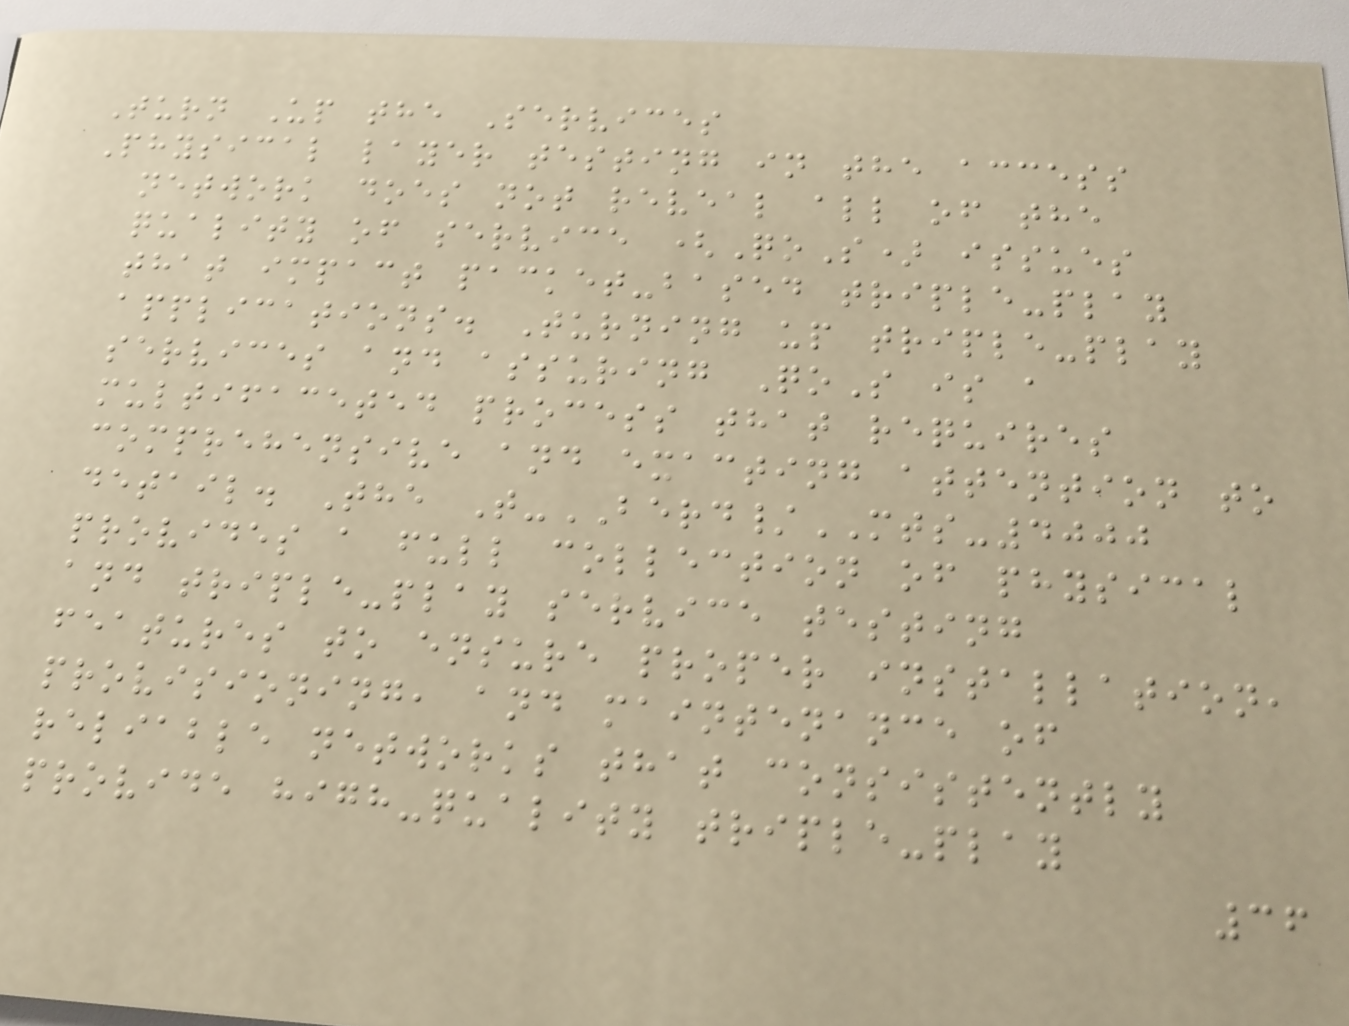Turn Up the Services
Physical layer testing in the access
network does not reveal all of the
quality of service (QoS) issues
that impact packet-based triple-play
applications. Turning up triple-play
services and assuring QoS is a
multifaceted process that requires
comprehensive and exacting attention to
detail. The T-BERD/MTS-4000
provides a full collection of physical
and triple-play service testing
features to ensure proper installation,
provisioning, and maintenance of
reliable networks that consistently
provide high-quality triple-play
36
